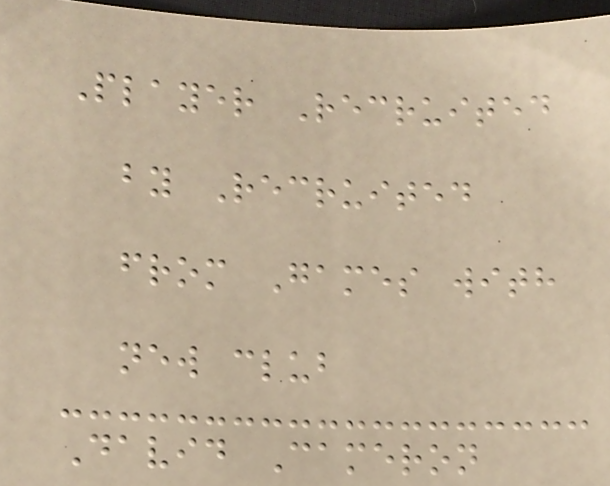Player Recruited
by Recruited
from Games with
new club
David Cameron
